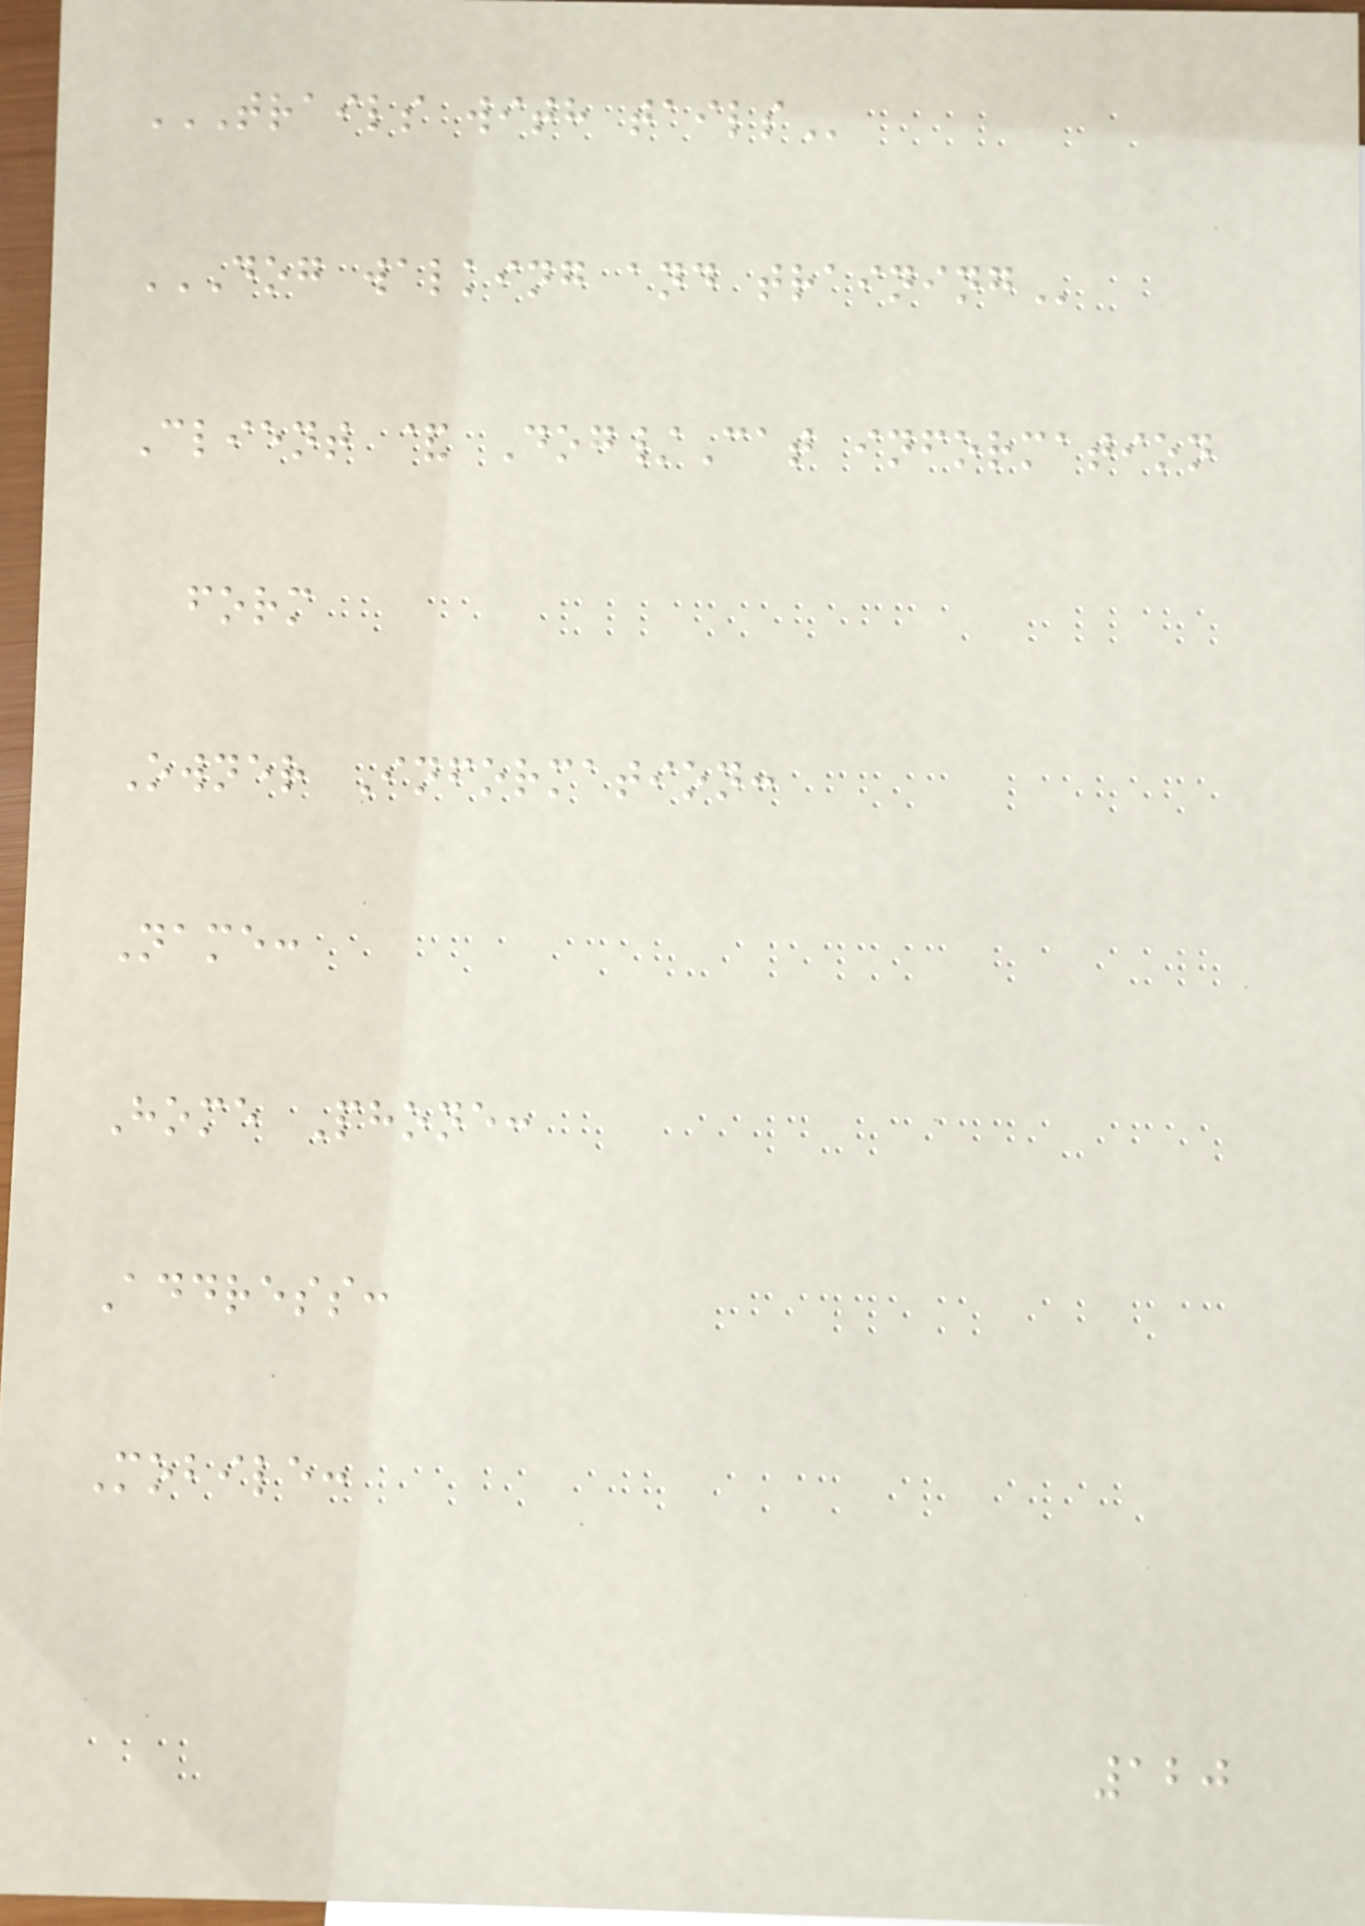TRAILS WITH TAILS
DOG WALKING AND TRAINING
Client & Dog/Cat information
form
Owner Information:
Name:
Home Phone:
Address:
Mobile:
120
